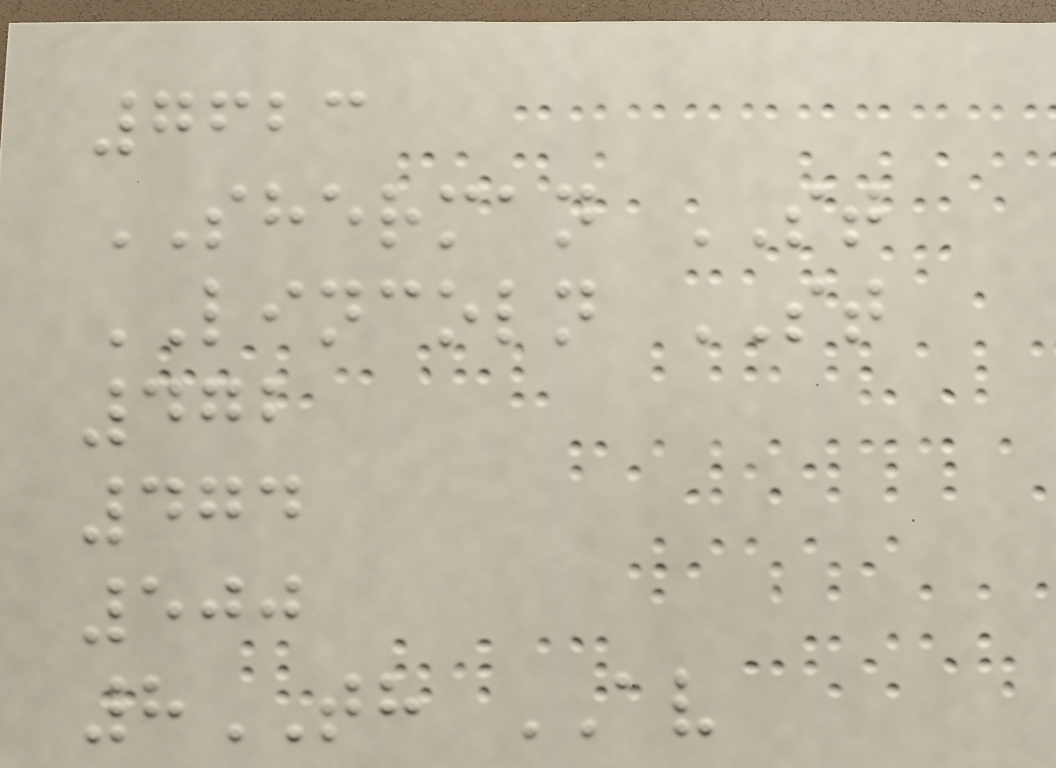7623
SHERMAN ST
LINCOLN ST
472
474
500
8TH AV
